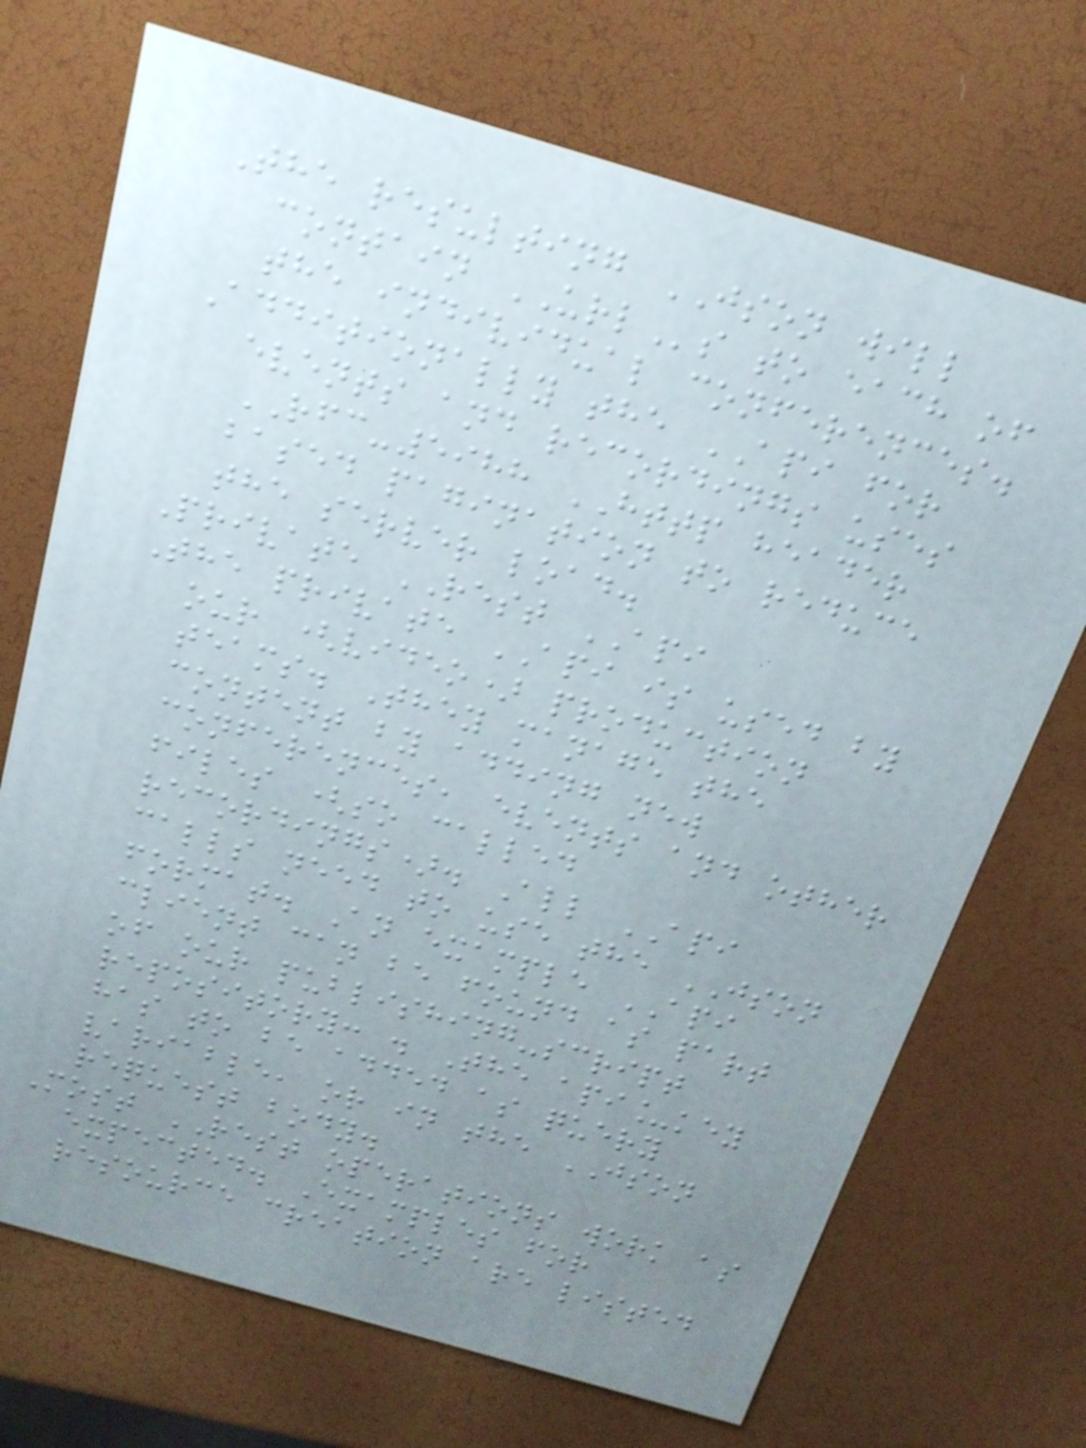The resulting JSON will
contain URLs to each of
the individual conferences.
Additionally the API for
events and recordings uses
RFC-5988 HTTP header
based pagination to reduce
the server load.
Private REST API
The private API is used by
our (video) production
teams. They manage the
content by adding new
conferences, events and other
files (so called
recordings). All API
calls need to use the JSON
format. An example API
client can be found as part
of our publishing-script
repository: . The api_key
has to be added as query
variable, or in the JSON
request body.
Most REST operations work as
expected. Examples for
resource creation are listed
